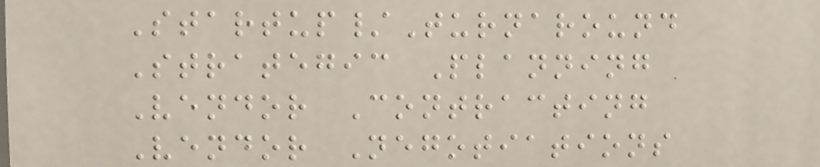Startup/Turnaround
Strategic Planning
Vendor Contracting
Vendor Negotiations
